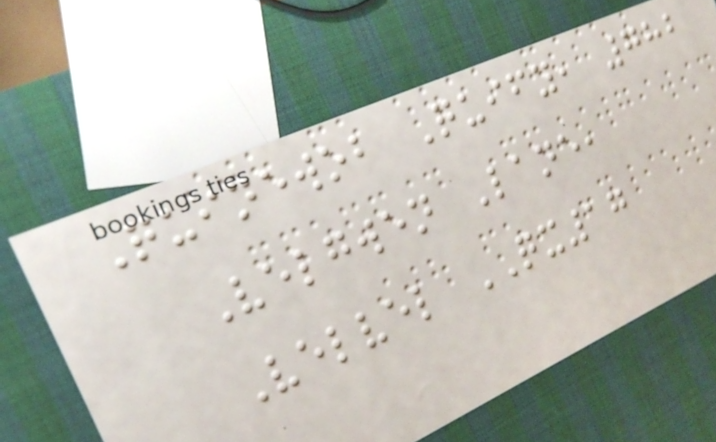Quinewob Quify, 782
Velgwen Lane,
Velvel QX17
